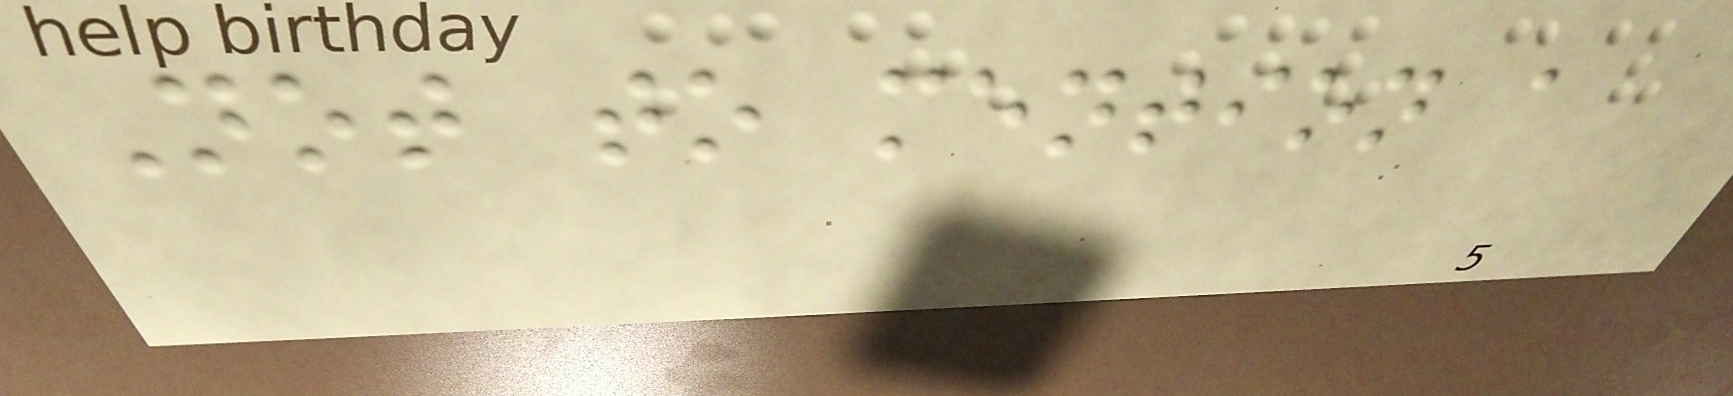Not to mention a
